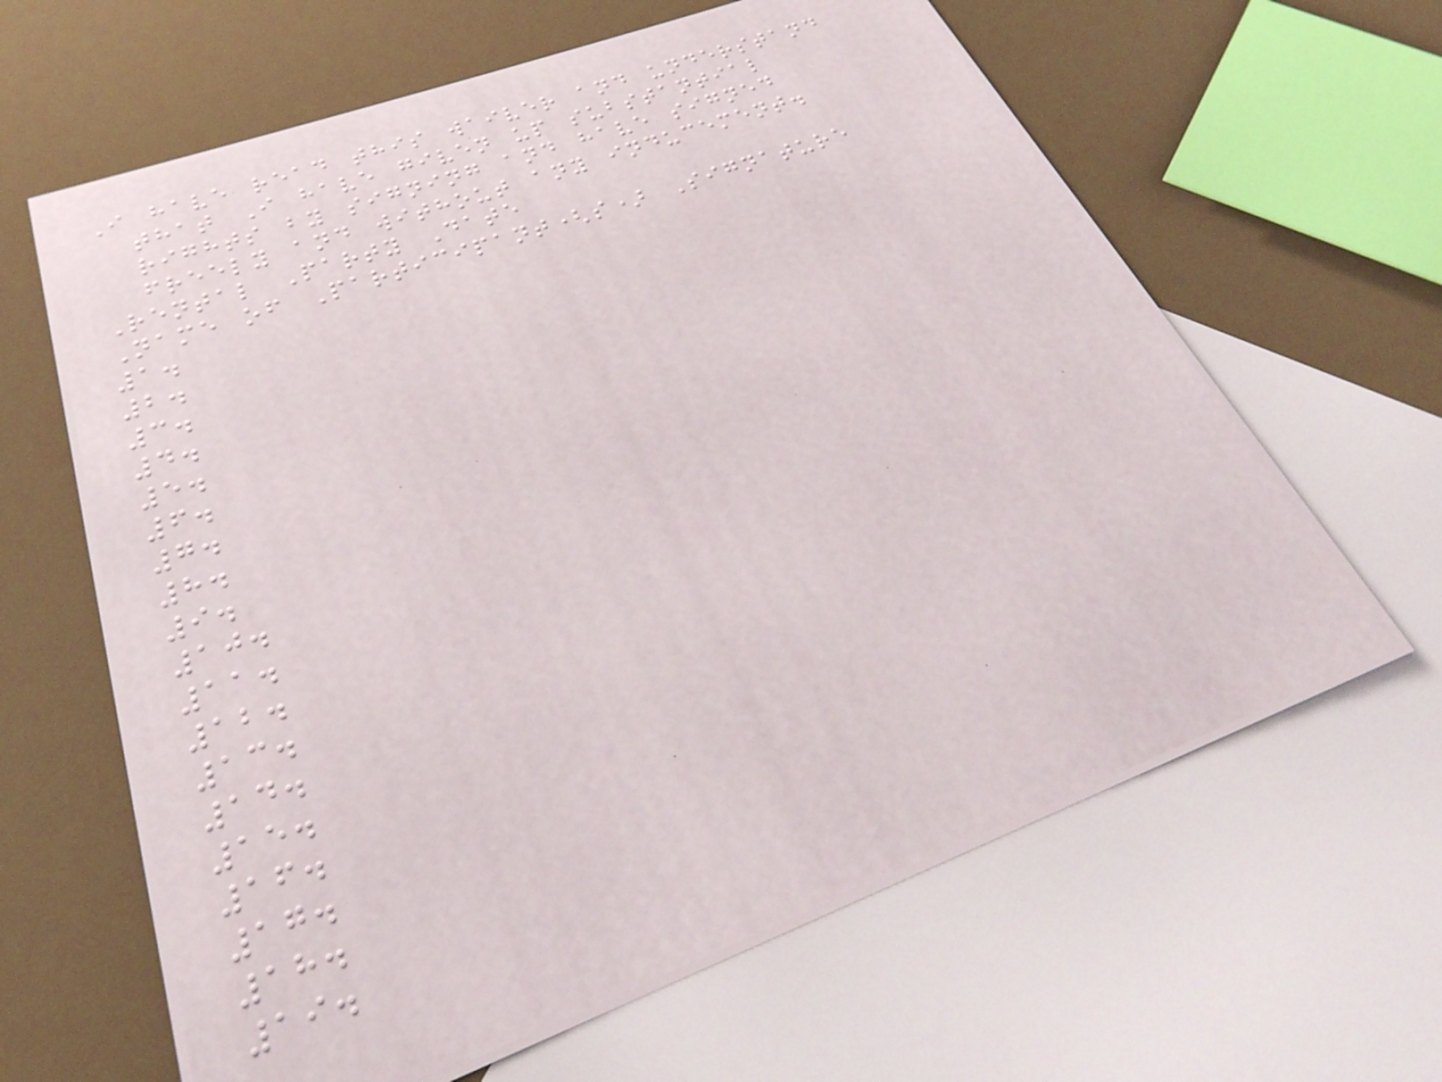I have read this waiver and understand
that I have given up substantial
rights by signing and have signed
freely and without any inducement.
Rental Party Date
Name of Participant(s) Signature
1.
2.
3.
4.
5.
6.
7.
8.
9.
10.
11.
12.
13.
14.
15.
16.
17.
18.
19.
